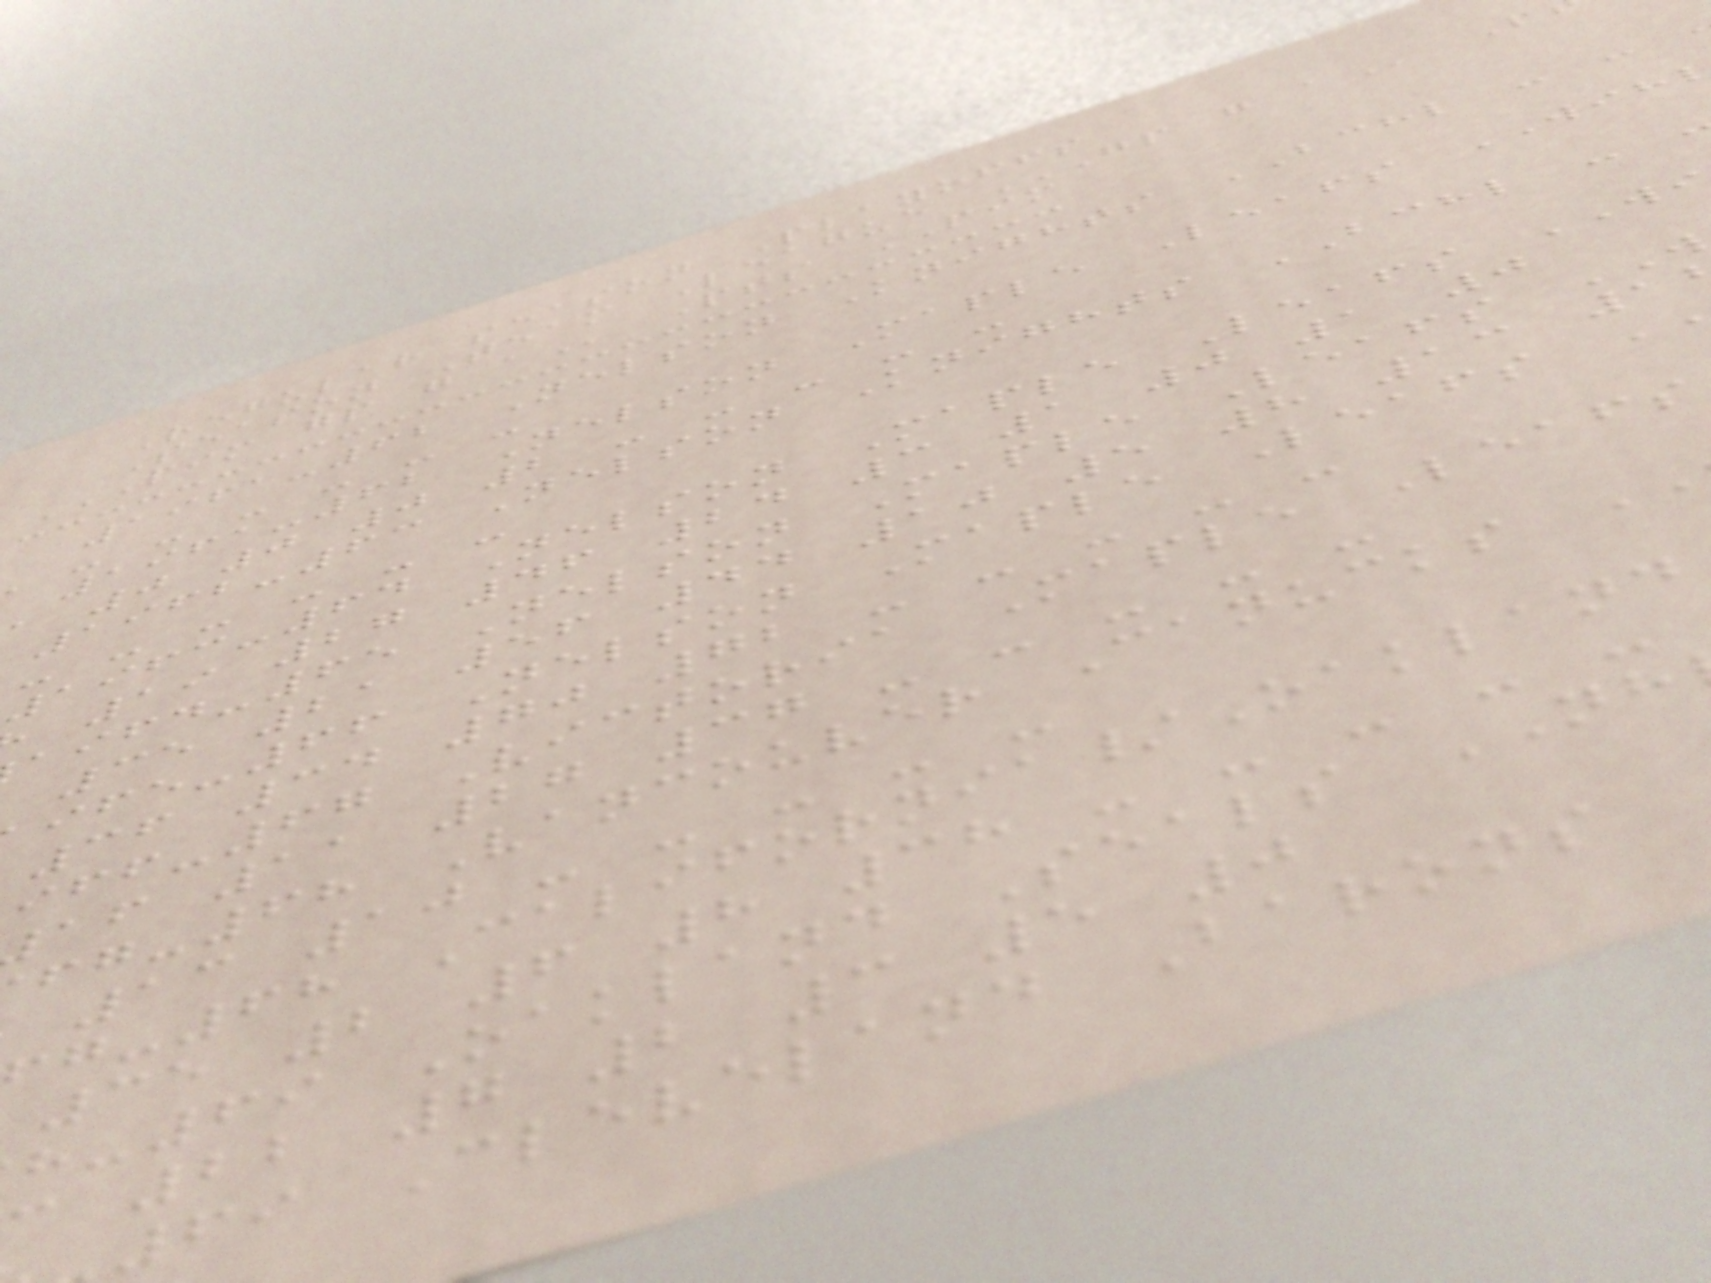Regular season Playoffs
PIM GP G A Pts PIM
1961-62 Nelson Knights BCHL - -
- - - - - -
1961-62 Nelson Maple Leafs WIH
a 0 0 0 2 - - - - -
1962-63 Nelson Knights BCHL -
- - - - - -
1963-64 Nelson Maple Leafs WI
19 27 46 24 3 1 0 1 0
-65 Nelson Maple Leafs
35 21 56 44 10 5 8 13 1
-66 Nelson Maple Leafs
36 34 70 72 - - - - -
-67 Victoria Maple Leafs
af 11 27 37 - - - - -
-68 Vancouver Canucks
13 10 - - - - -
-68 California/Oakland
35 2 6 8 38 - - - - -
-69 Oakland Seals NH
c 22 7 2 3 5 0
69 Cleveland Barons
